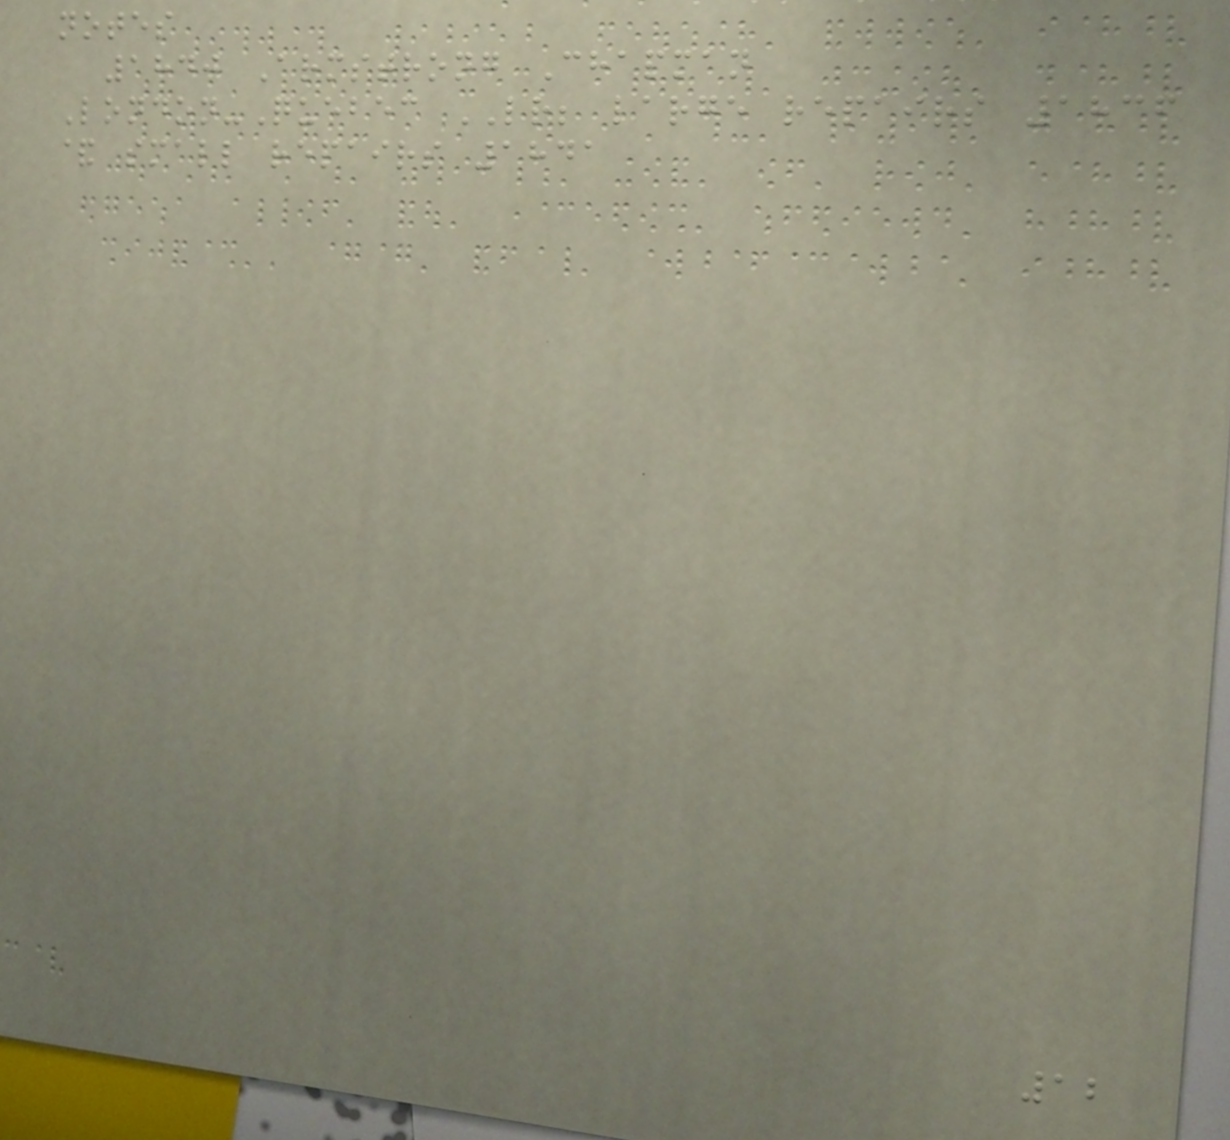notes
1840 Armstrong Chapman
London-Quebec LR; large repairs 1836
& small repairs 1841
12
